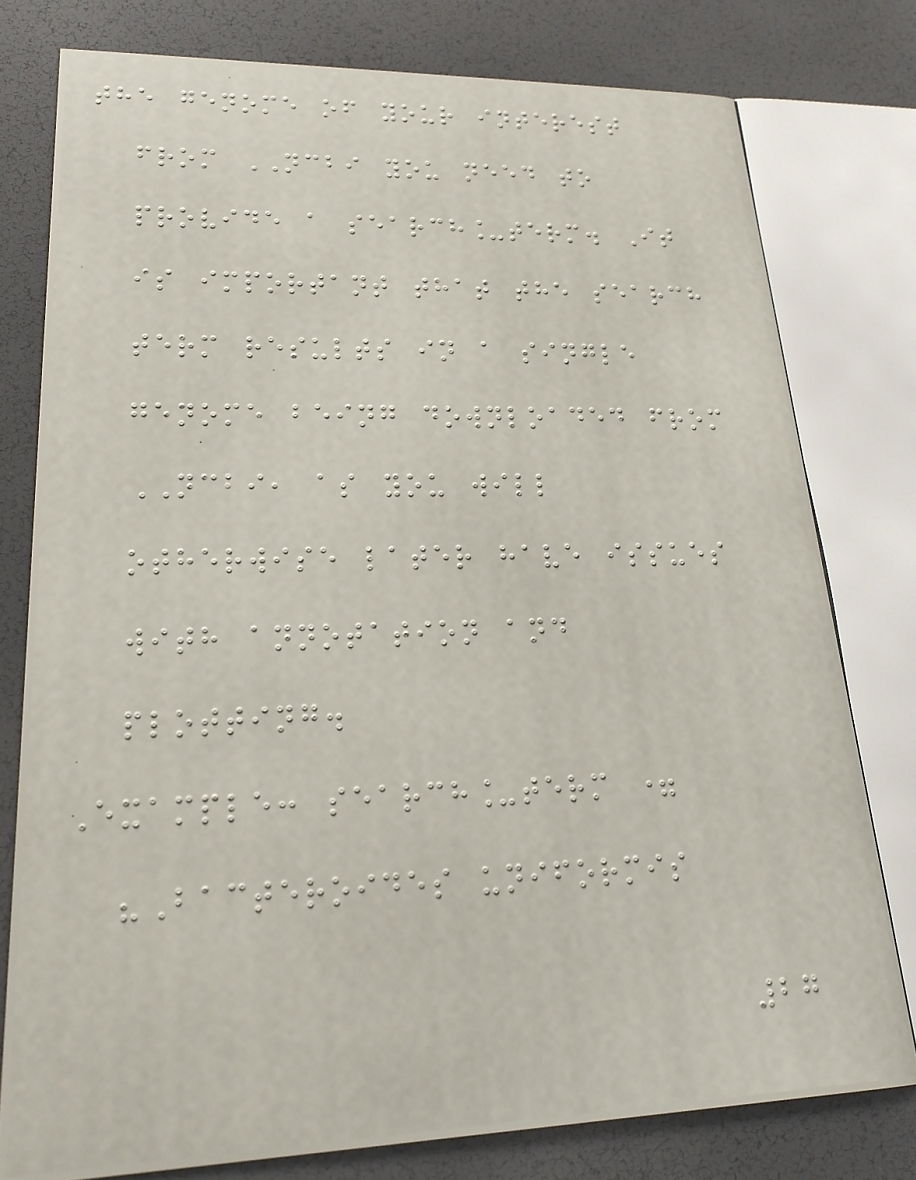the genome of your interest
from NCBI you need to
provide a search_term. It
is important that the search
term results in a single
genome being downloaded from
NCBI, as you will
otherwise later have issues
with annotation and
plotting.
Example: search_term =
"Bacteroides uniformis
27
